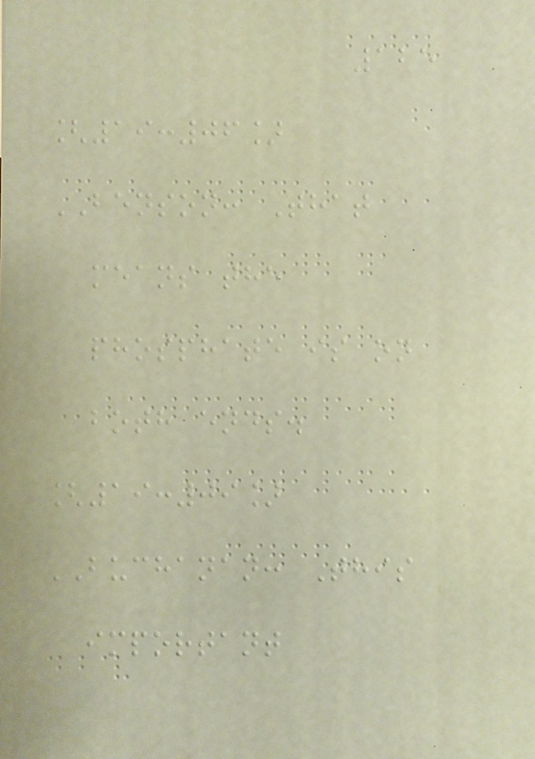125
[19:06]
BENSON: That
means the
phosphate is on
both ends.
[19:09]
BUCHANAN: This
important
